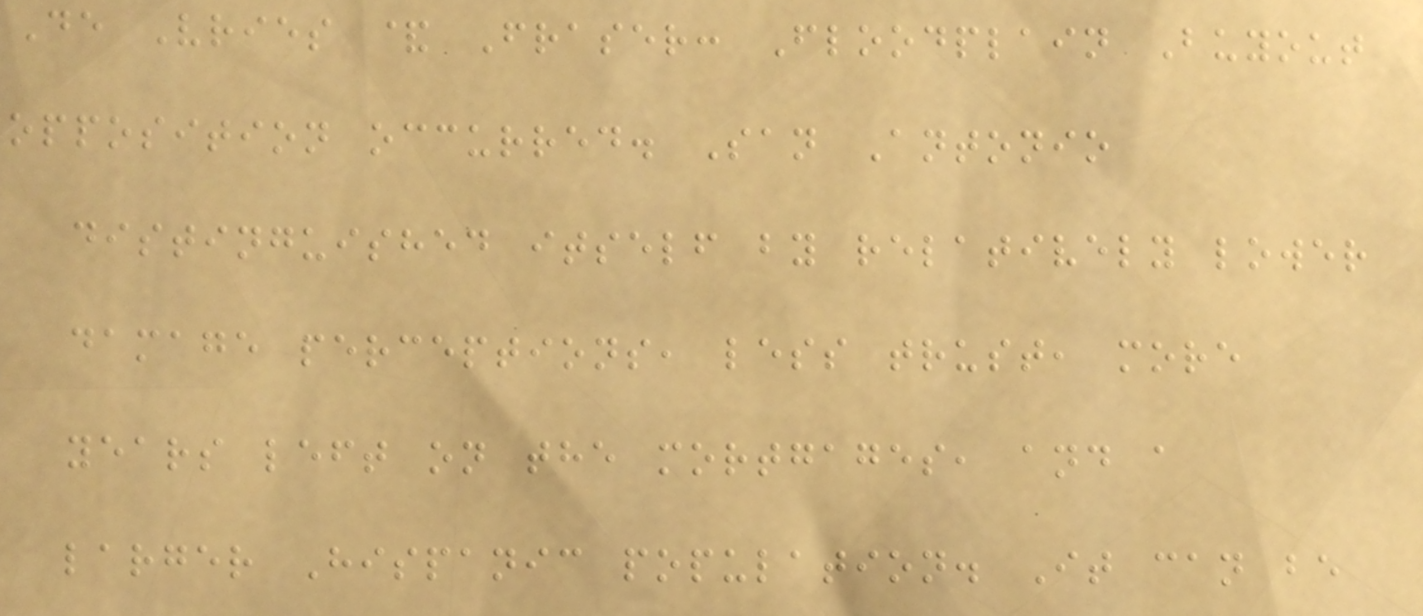De Vries & Fraser: Floodplain Buyout
opposition occurred. San Antonio
distinguished itself by relatively lower
damage perceptions, less trust, more
years left on the mortgages, and a
larger Hispanic population. It can be
